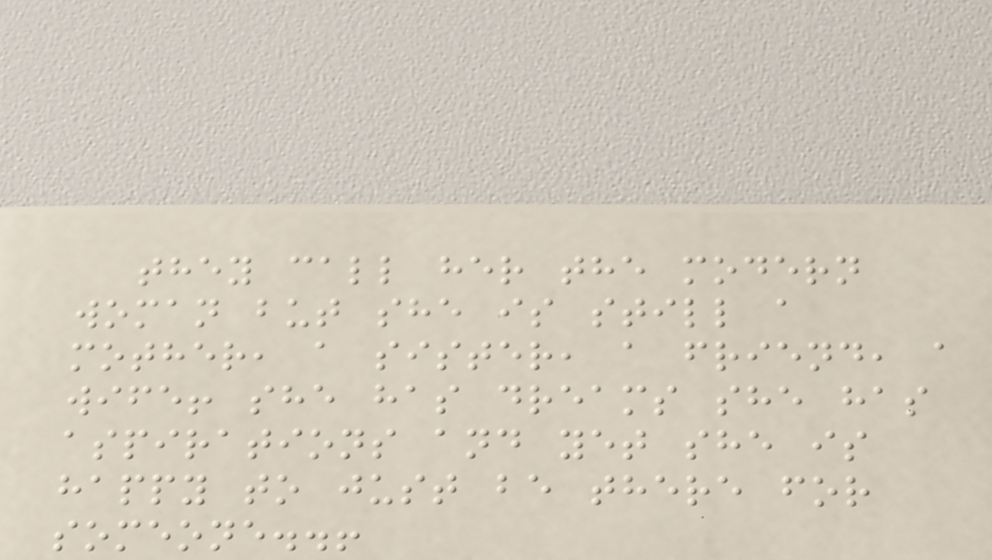they call her the modern
woman but she is still a
mother, a sister, a friend, a
wife! she has dreams she has
aspirations and yet she is
happy to just be there for
someone..!
